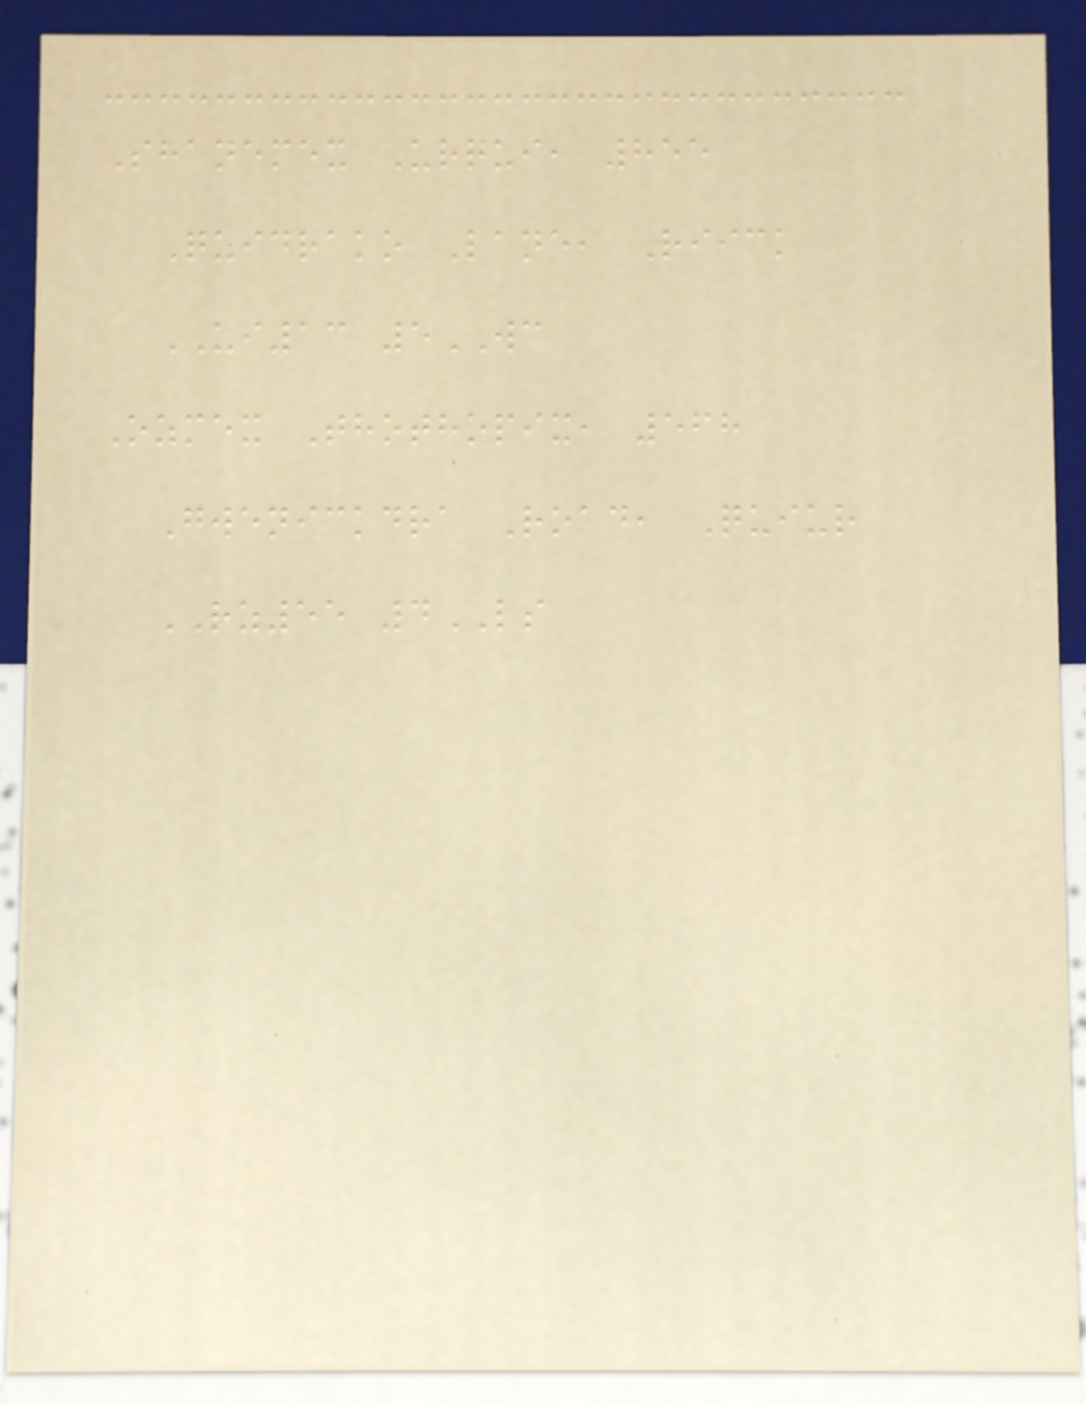Shanemex Urqui, 855
Quidrako Lane, Riick
UI13 5WC
Ozmex Thothopix, 568
Gwenickdra Road, Quiur
RZ55 4LS
